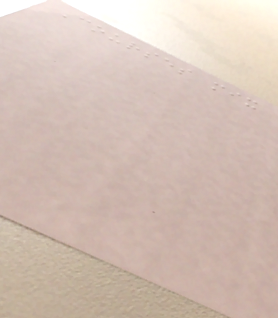Courses mix
